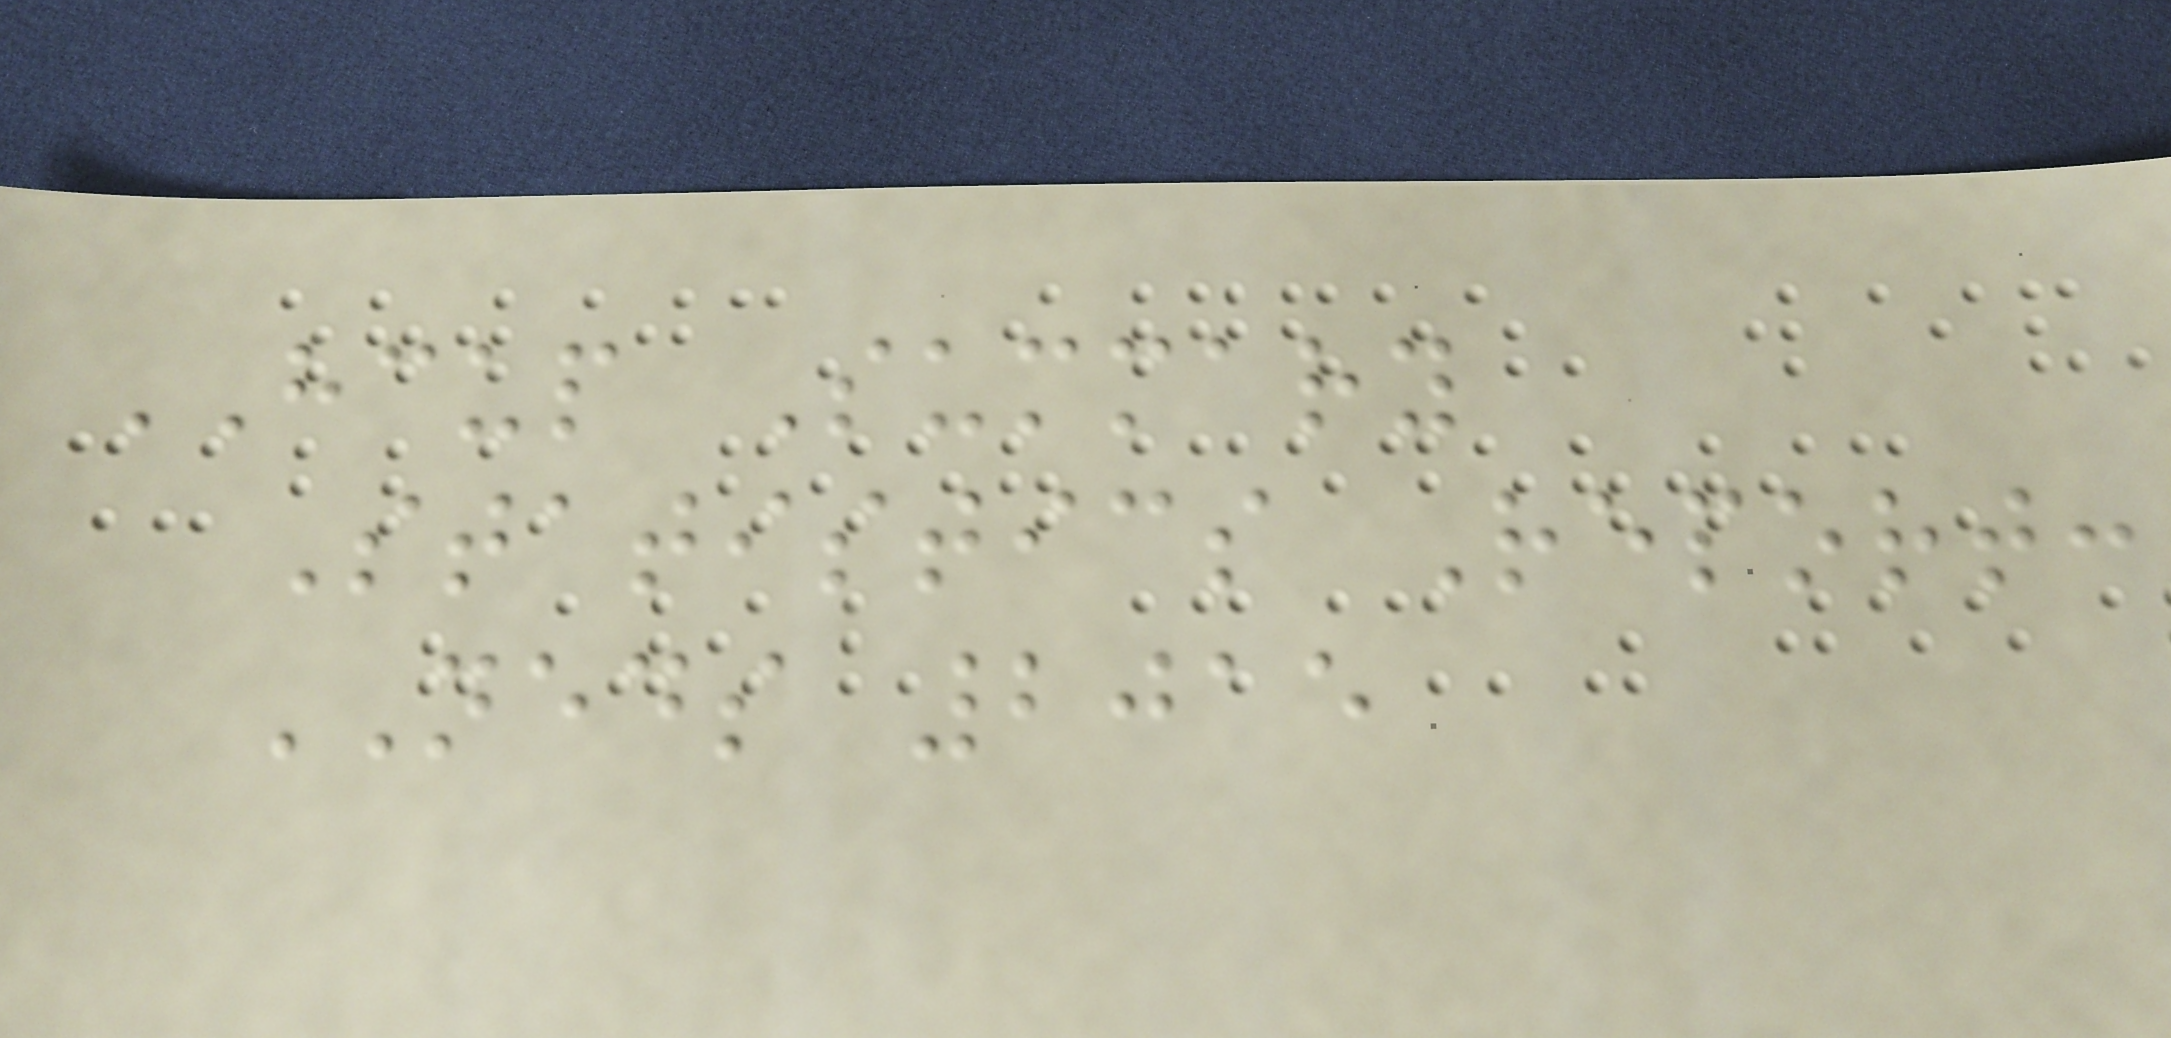HCUP Summary
Statistics Report:
NEDS 2015
